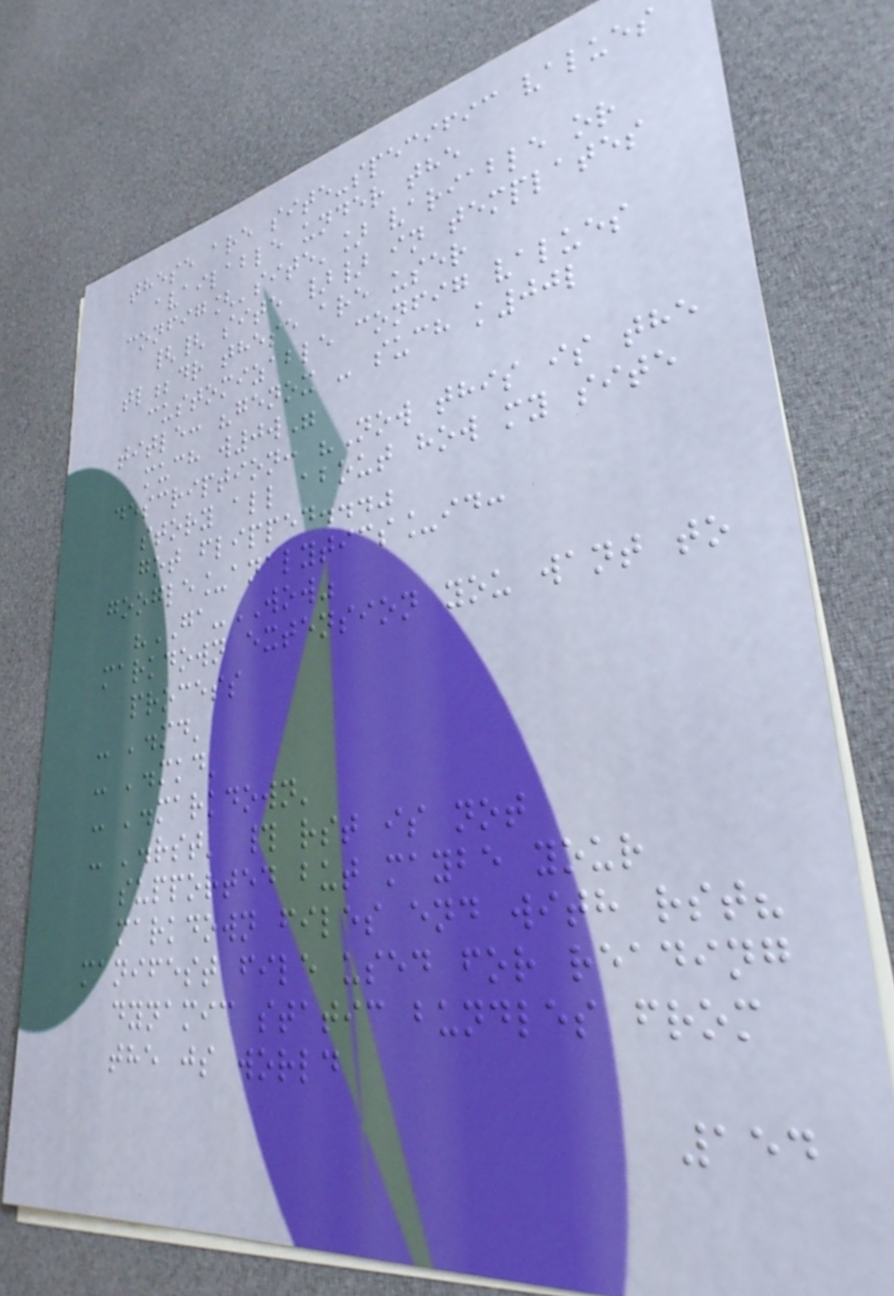these are site-specific values
available under the
config['site'] variable or
{{ site }} in templates
tl;dr these are user
customizable config values
title: "genox - such k00l
much w0w"
description: "Now this is the
story all about how my site
got flipped..."
google_analytics_id:
"GA-WOW"
markdown extension you want to
process
- '.md'
- '.mkd'
- '.markdown'
- '.rst' # rst is not
supported but maybe your
markdown files end with rst?
manifest file used for reading
dynamic static bundles from
the js world
154
